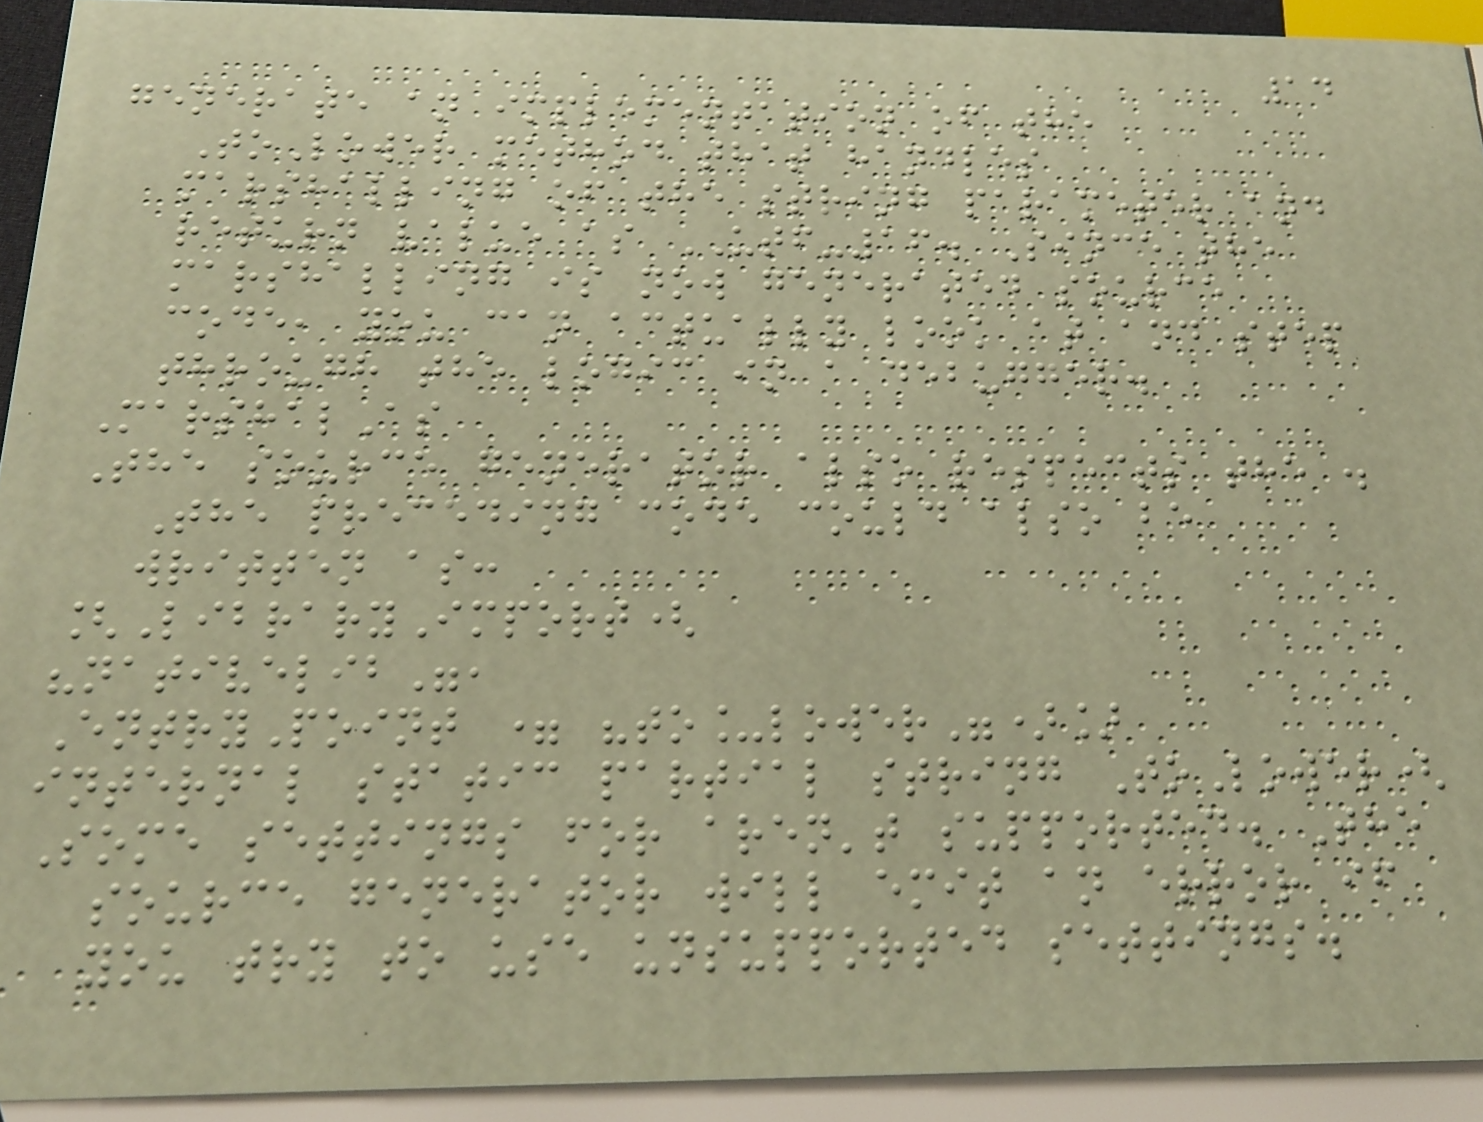14
generate an implementation of the
ToLower method that handles
marshalling of the string parameter and
return value as UTF-16. Since the
marshalling is now generated source
code, you can actually look at and step
through the logic in a debugger.
MarshalAs
The source generator also respects the .
The preceding code could also be
written as:
[LibraryImport(
"nativelib",
EntryPoint = "to_lower")]
internal static partial string ToLower(
Some settings for aren't supported. The
source generator will emit an error if
you try to use unsupported settings.
